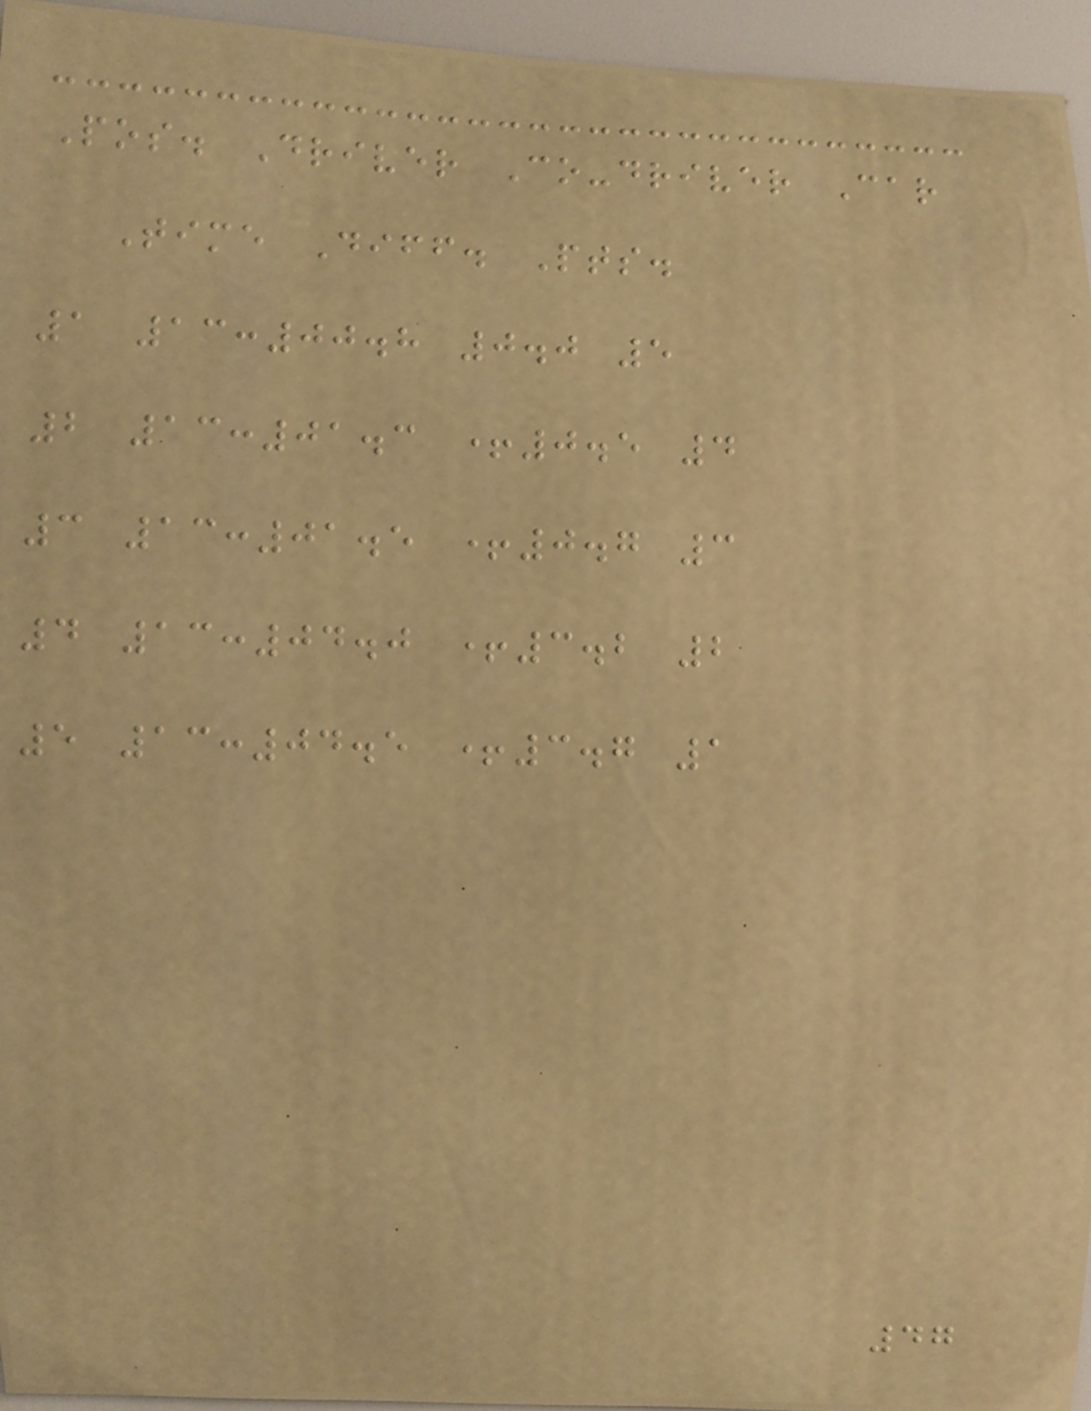Pos. Driver Co-driver Car
Time Diff. Pts.
1 13:00.8 0.0 5
2 13:01.3 +0.5 4
3 13:01.5 +0.7 3
4 13:04.0 +3.2 2
5 13:04.5 +3.7 1
47
